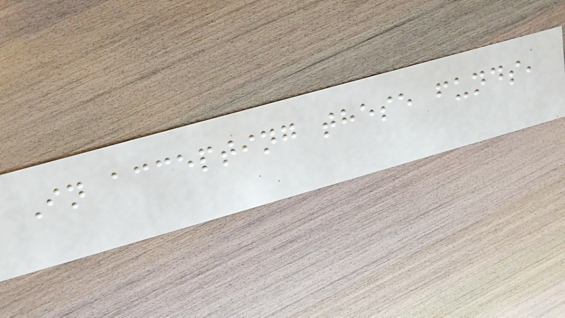In accepting these funds,
